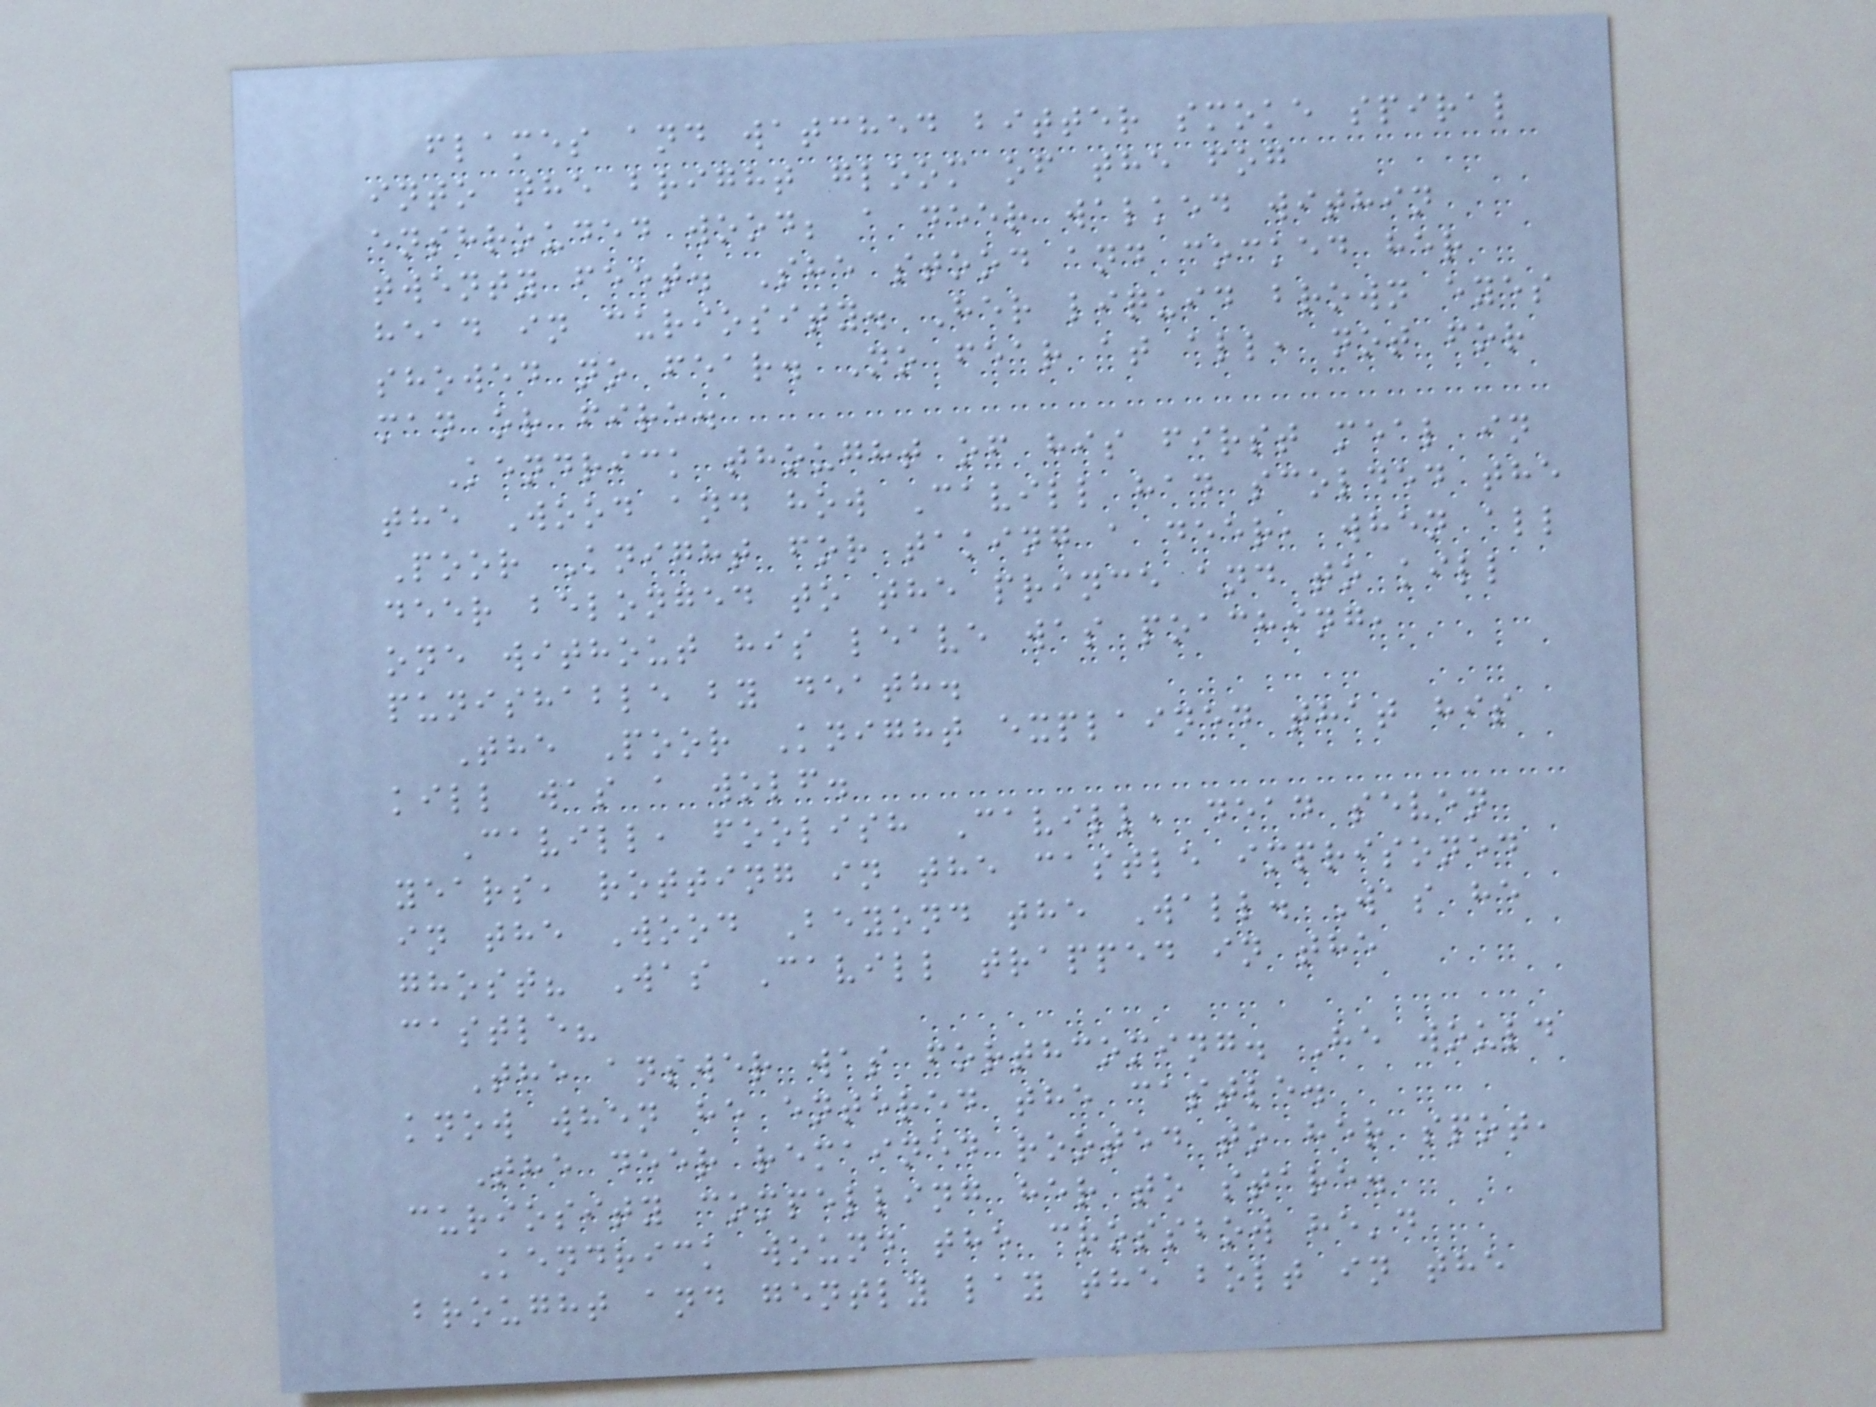flames and watched bitter smoke spiral
into the bright gloom of the fog
enshrouded wood; a deer walked within
twenty feet. She stood and cocked her
head in curiosity. Her liquid brown eyes
showed no fear. No fear at all, not for
man or fire.
Kendrick thought of his first meal in
the Wood and how Cavill had scolded the
Poor Knight for taking a deer, when all
deer belonged to the prince and to kill
one without his leave was poaching,
punishable by death.
The Poor Knight explained that his
kill was a wolf.
Cavill, foolish Cavill, dead seven
years, rotting in the castle imprisoned
in the Wood Beyond the Wall. Was he
ghost? Was Cavill trapped in the
castle?
The answer was forthcoming. He would
know when he entered the castle.
The deer remained rooted to her spot,
curiosity compelling her to stare.
Kendrick wound the crossbow he'd
brought and gently lay the bolt in the
